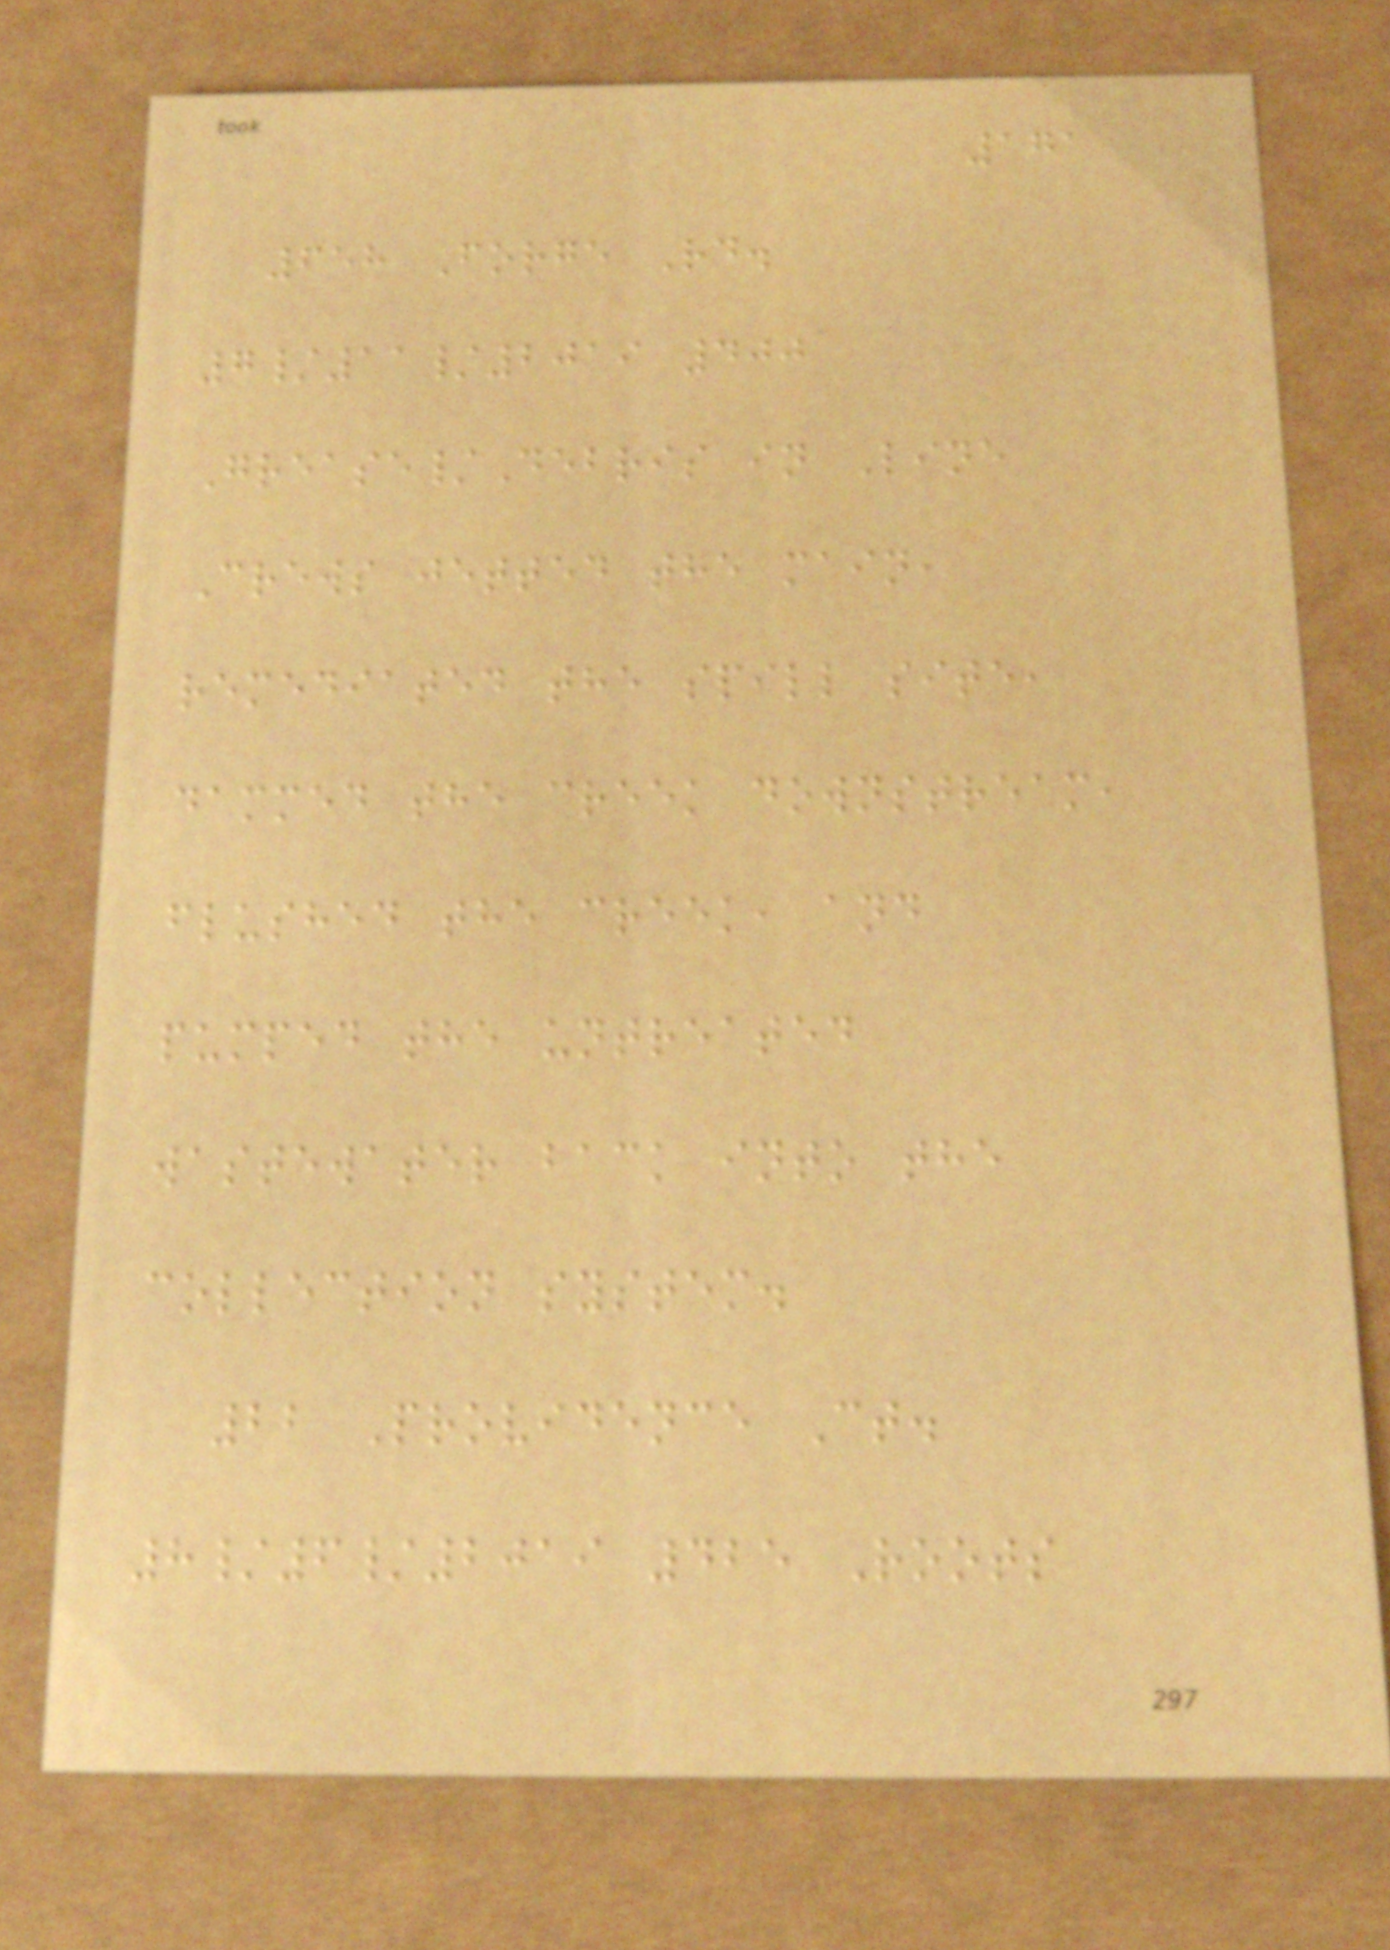171
658 Forge Rd.
7/11/2019 400
Grease/Debris in Line
Crews jetted the main,
remediated the spill site,
dammed the creek downstream,
flushed the creek, and
pumped the untreated
wastewater back into the
collection system.
22 Providence Ct.
8/6/2019 425 Roots
